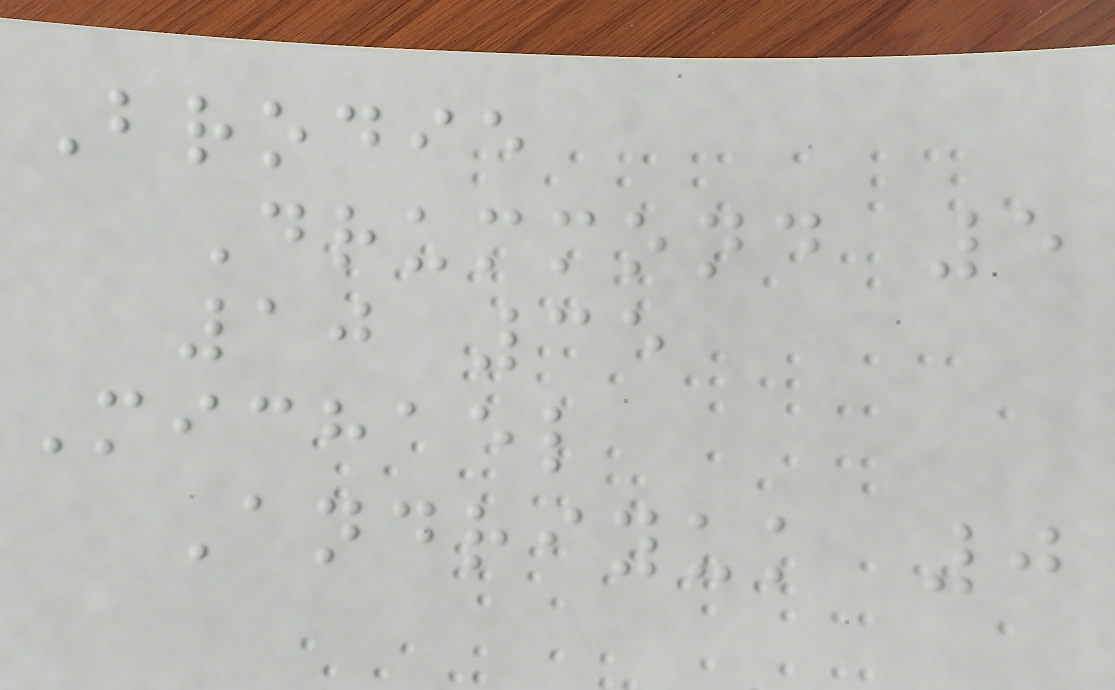Brodie
Drummond 5
10 35
Michael
Andriyuk 0
